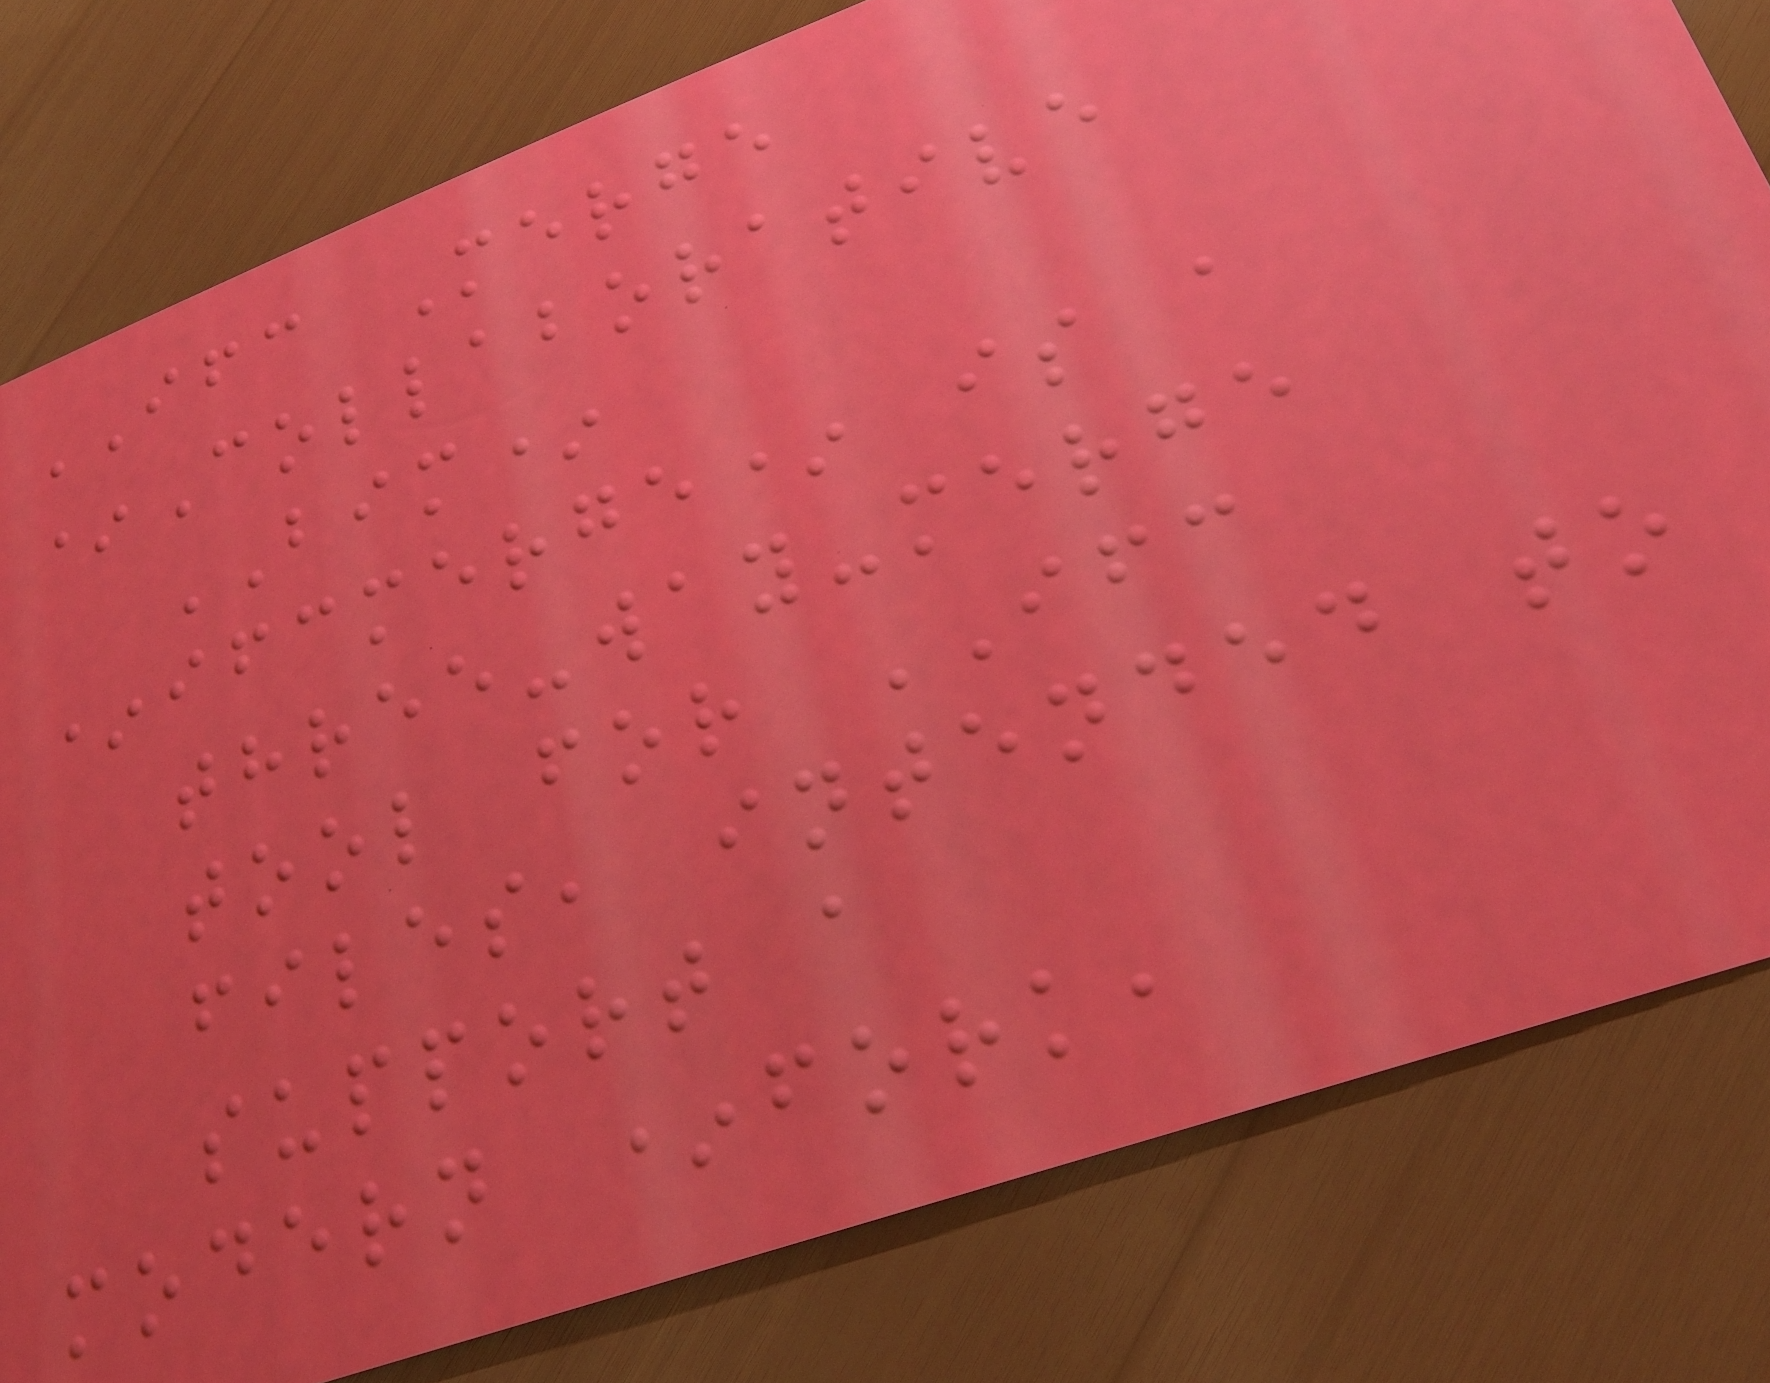IFC Merge
*Collaborative
BIM*
*ifcmerge* is a
three-way-merge
tool for IFC
files, intended to
support a
modern *fork,
